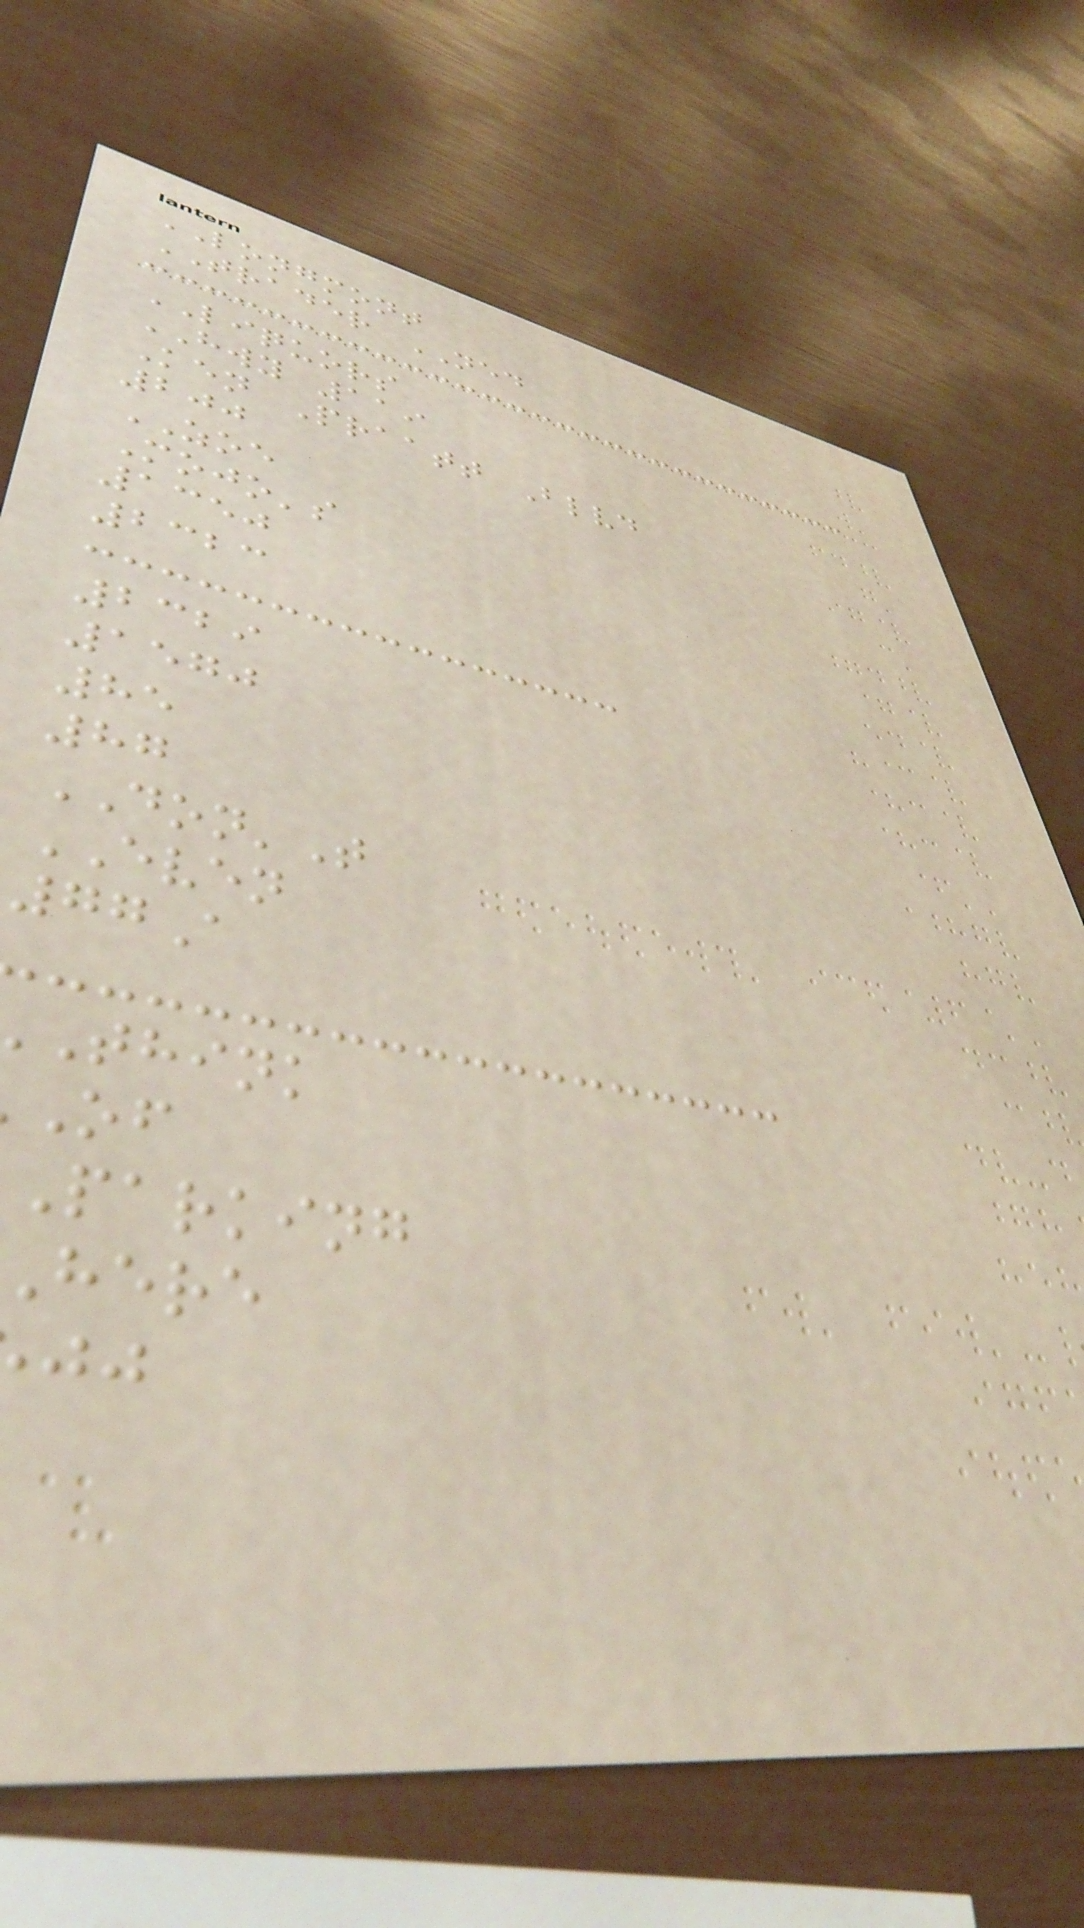LONGMONT
TRADER NED
LIQUORS
HWY 119
Ken Praatt Blvd
200
ZOE
Mojo's
1350
2323
2329
1570
85
87
DON'T
EVEN
77A
think
parking
here
